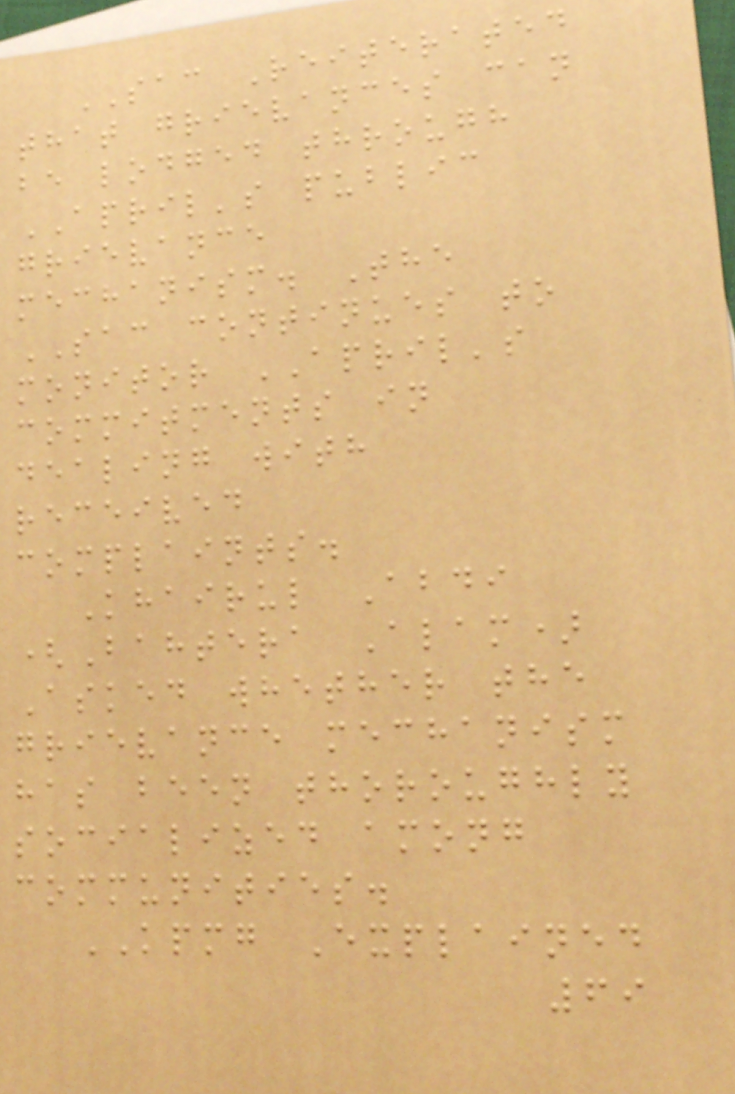SAC Reiterated
that grievances can
be lodged through
APRIL's public
grievance
mechanism. The
SAC continues to
monitor APRIL's
commitments in
dealing with
received
complaints.
Khairul Abdi
(Bahtera Alam)
Asked whether the
grievance mechanism
has been thoroughly
socialized among
communities.
KPMG Explained
69
